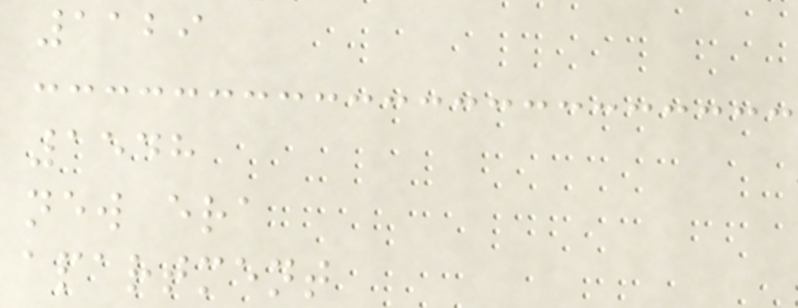1129
1548
new era
apartment
